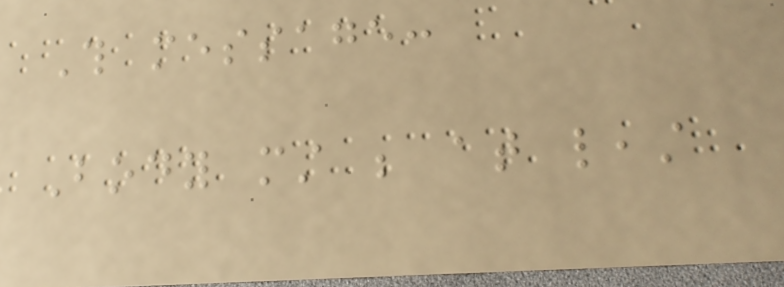This message:
Body must be at least
